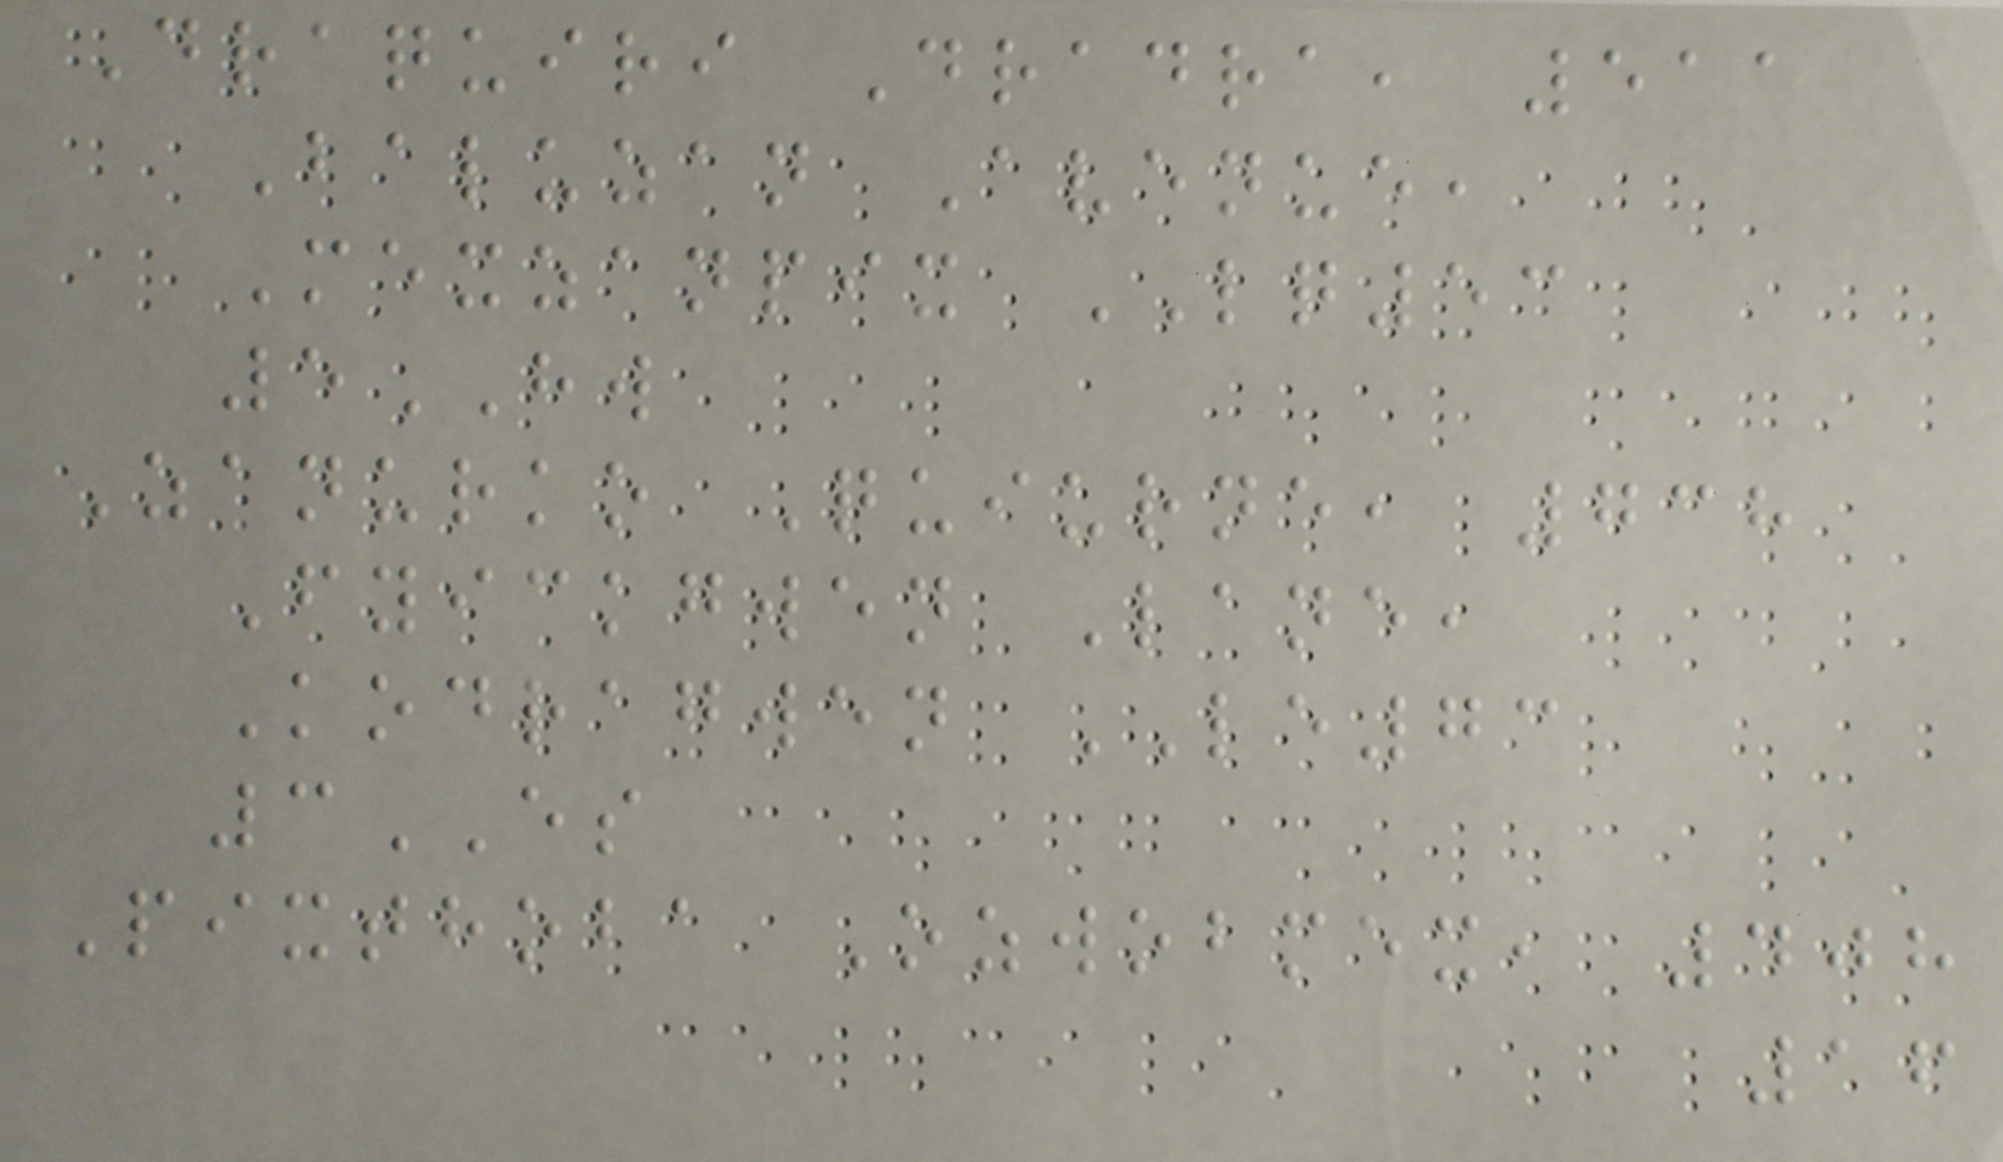Draquiri Dradra, 511
Baluzan Avenue,
Mexzanpix LQ53
5HW
Zanurko Quiurne, 738
Fyickgwen Lane,
Kodragwen LE73
3ES
Pixthoba Ozwobmex, 408
16
